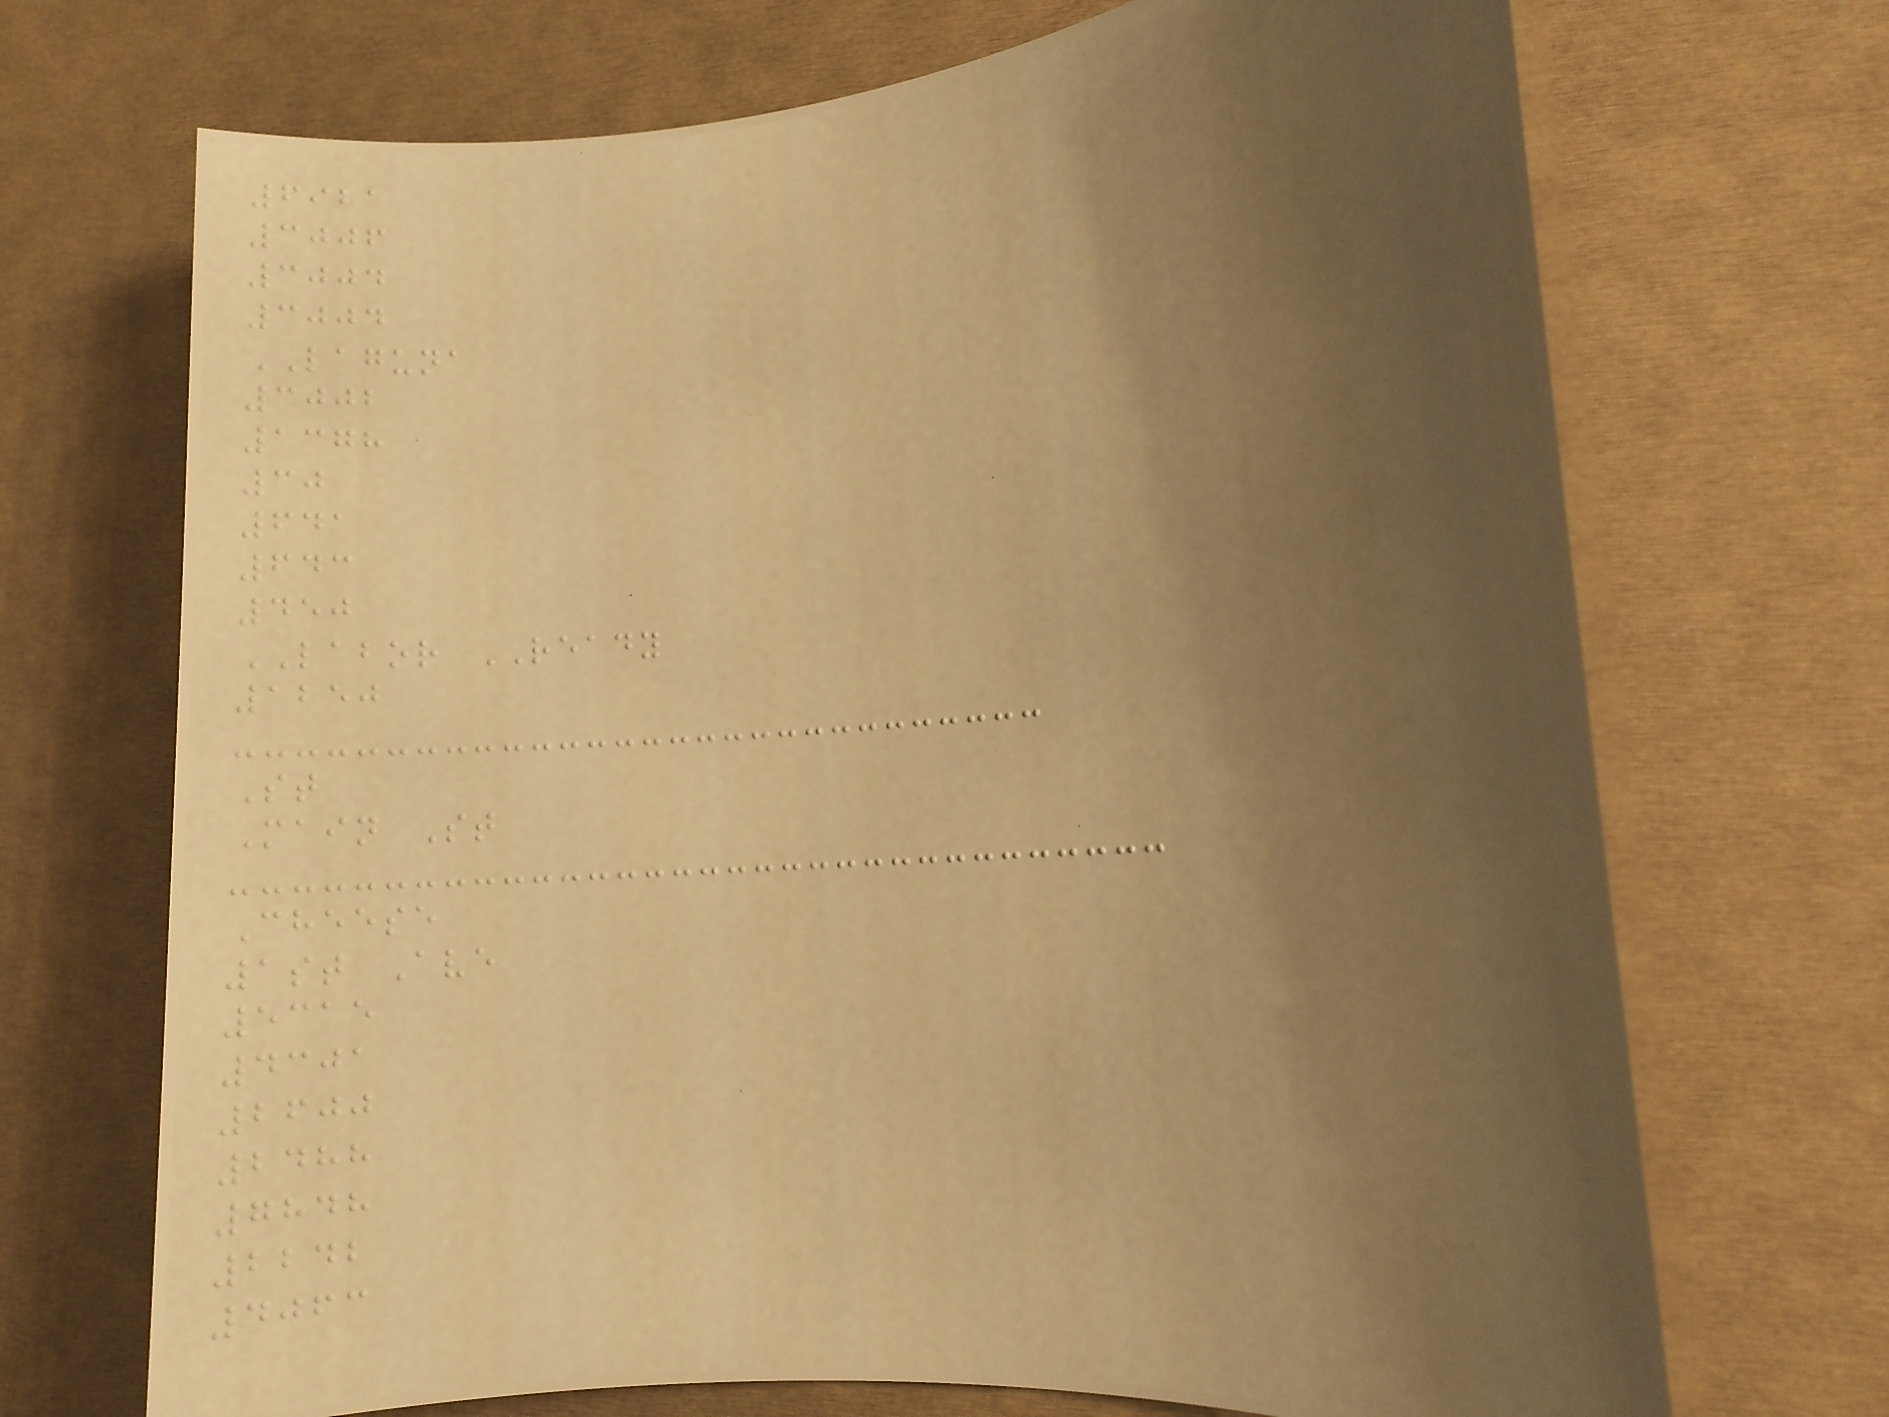6921
3006
3004
3004
LAGUNA
3002
1378
30
641
643
450
LABOR READY
1250
St
Main St
Cheese
1st Ave
5315
4301
2600
2488
7848
2242
4063
